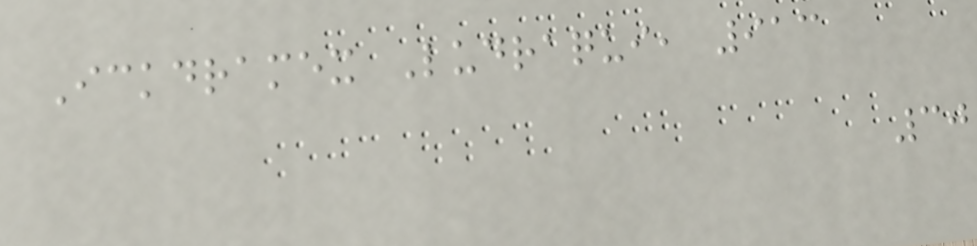Ickdramex Ludraqui, 913
30
